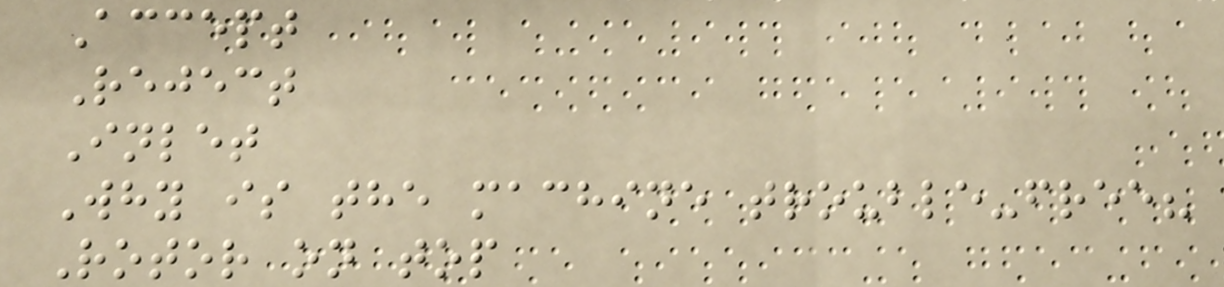Accept
Reject
Inlet
Why is the machine trouble-free?
Rotor on top
